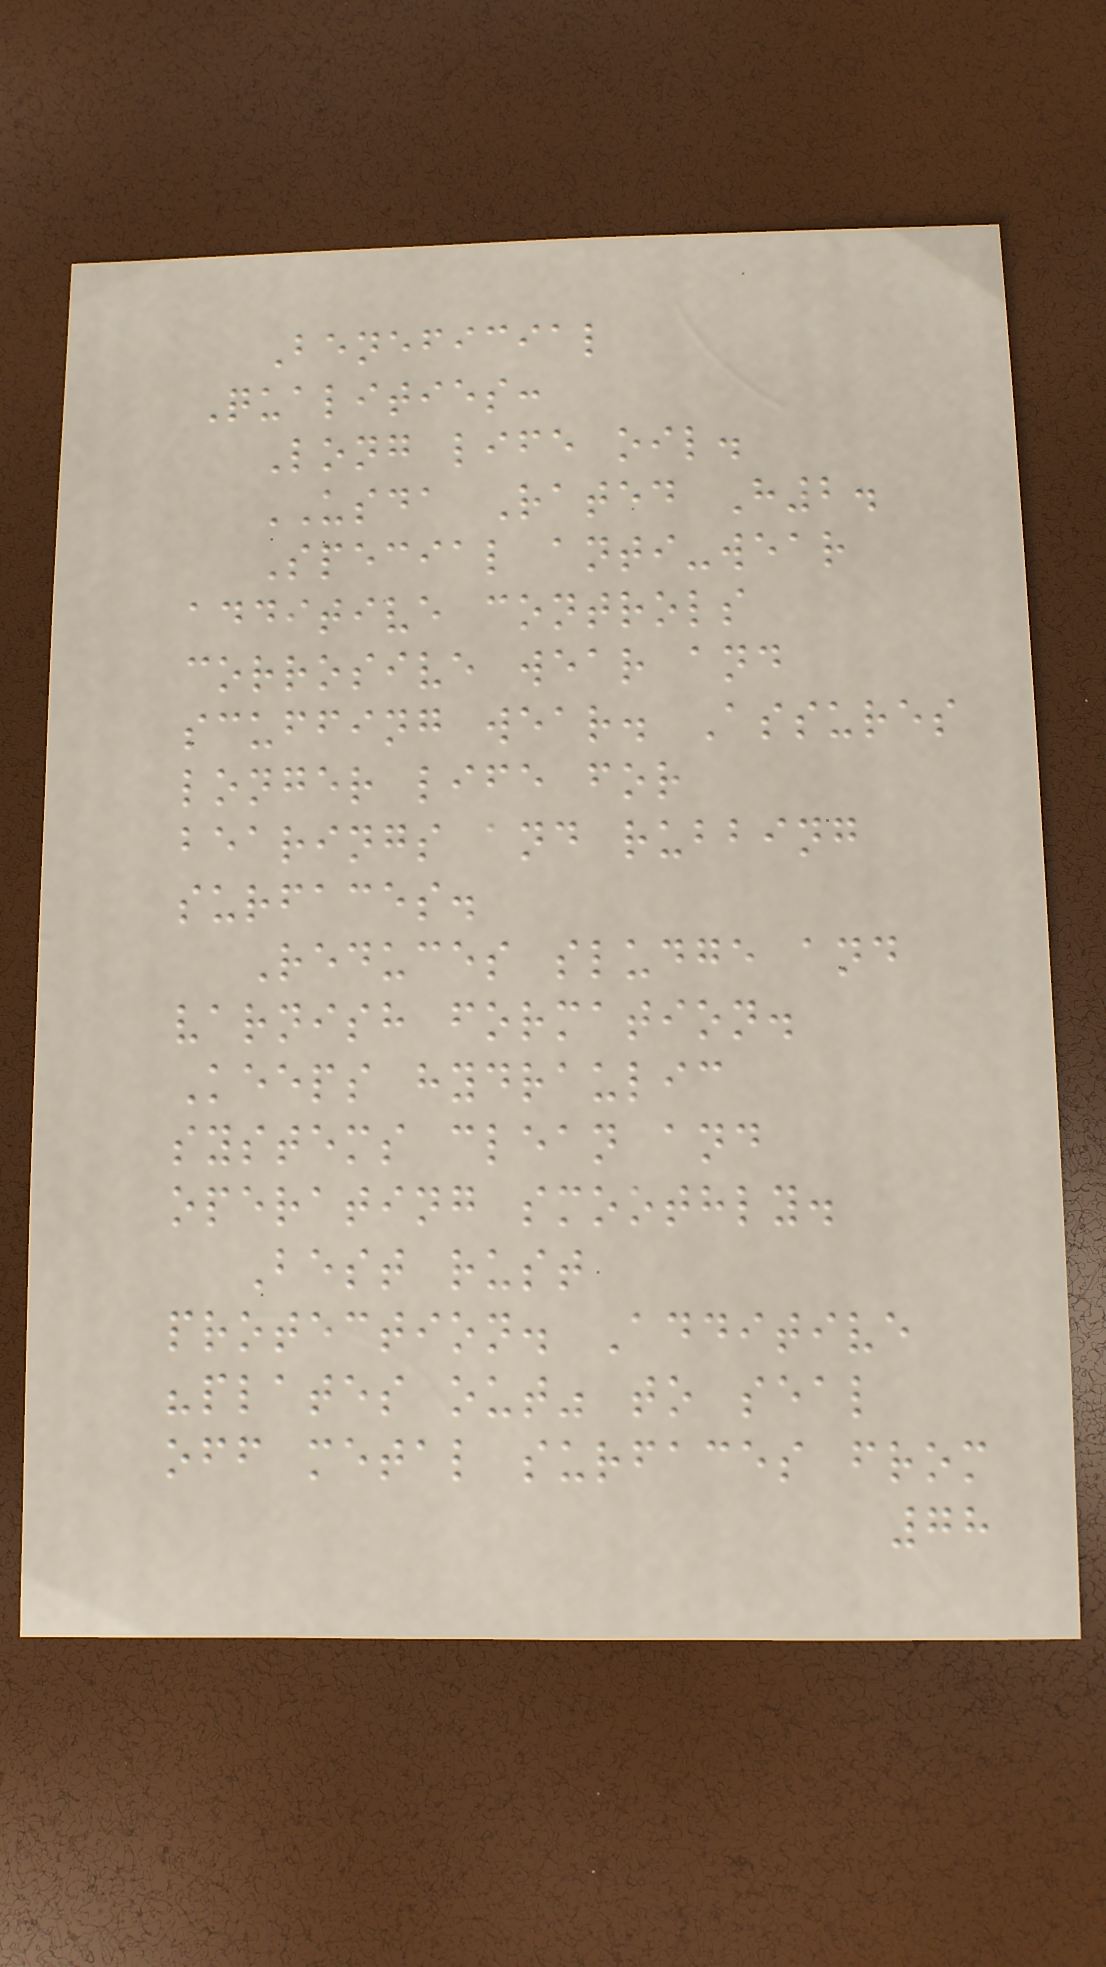Beneficial
Qualities:
Long life oil.
USDA Rated H2.
Special anti-wear
additive controls
corrosive wear and
scuffing wear. Assures
longer life for
bearings and rubbing
surfaces.
Reduces sludge and
varnish formation.
Keeps hydraulic
systems clean and
operating smoothly.
Best rust
protection. Additive
"plates out" to seal
off metal surfaces from
78
